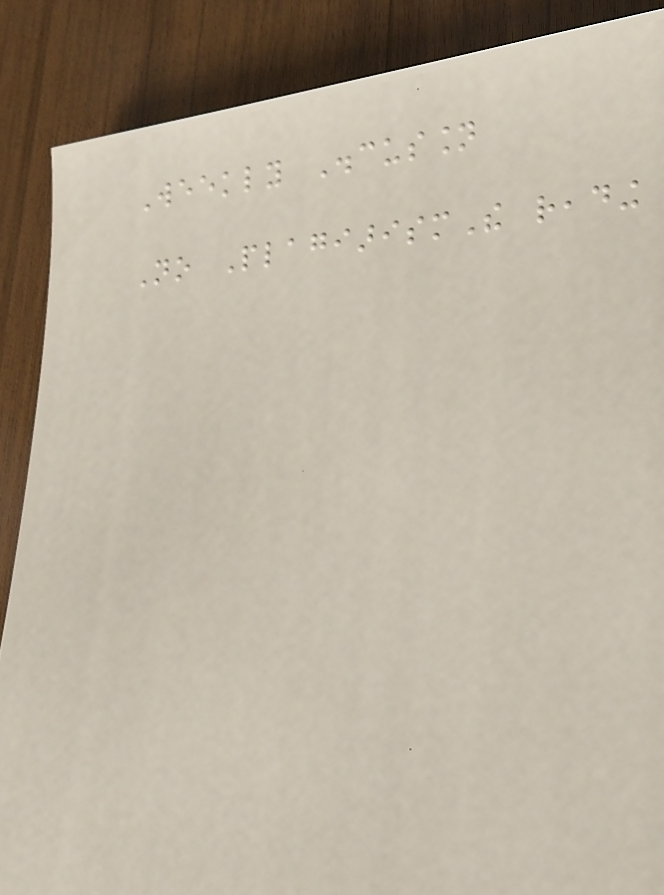Weekly Discussion
No PlagiarismThe reading
